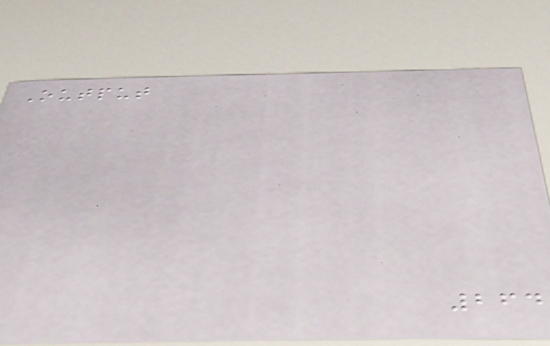Output
264
